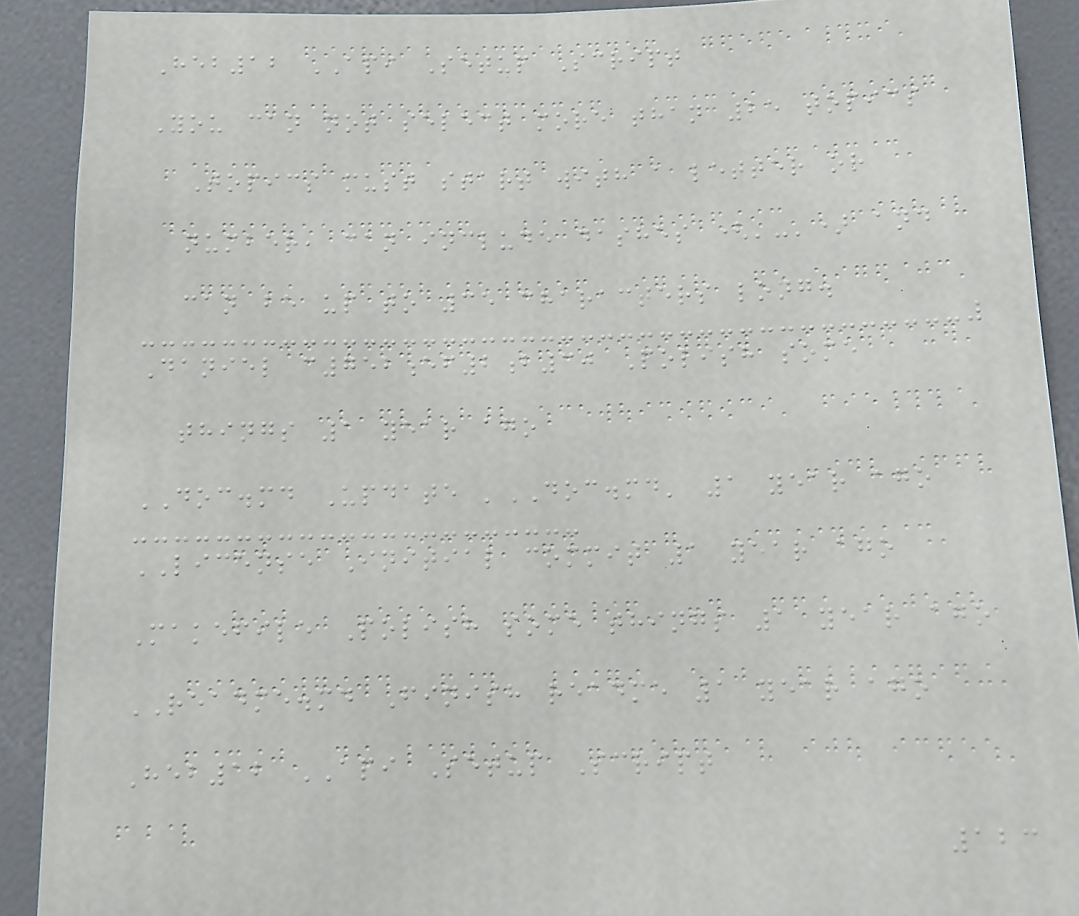Heb12 API Setup Script
You can not select more than 25 topics
Topics must start with a letter or
number, can include dashes ('-') and
can be up to 35 characters long.
Daniel c752ef2b30 Polish some
things 1 year ago
DOC.md Update 'DOC.md' 1 year ago
LICENSE Initial commit 1 year ago
Makefile Polish some things 1 year ago
README.md Finish readme 1 year ago
Heb12 API Setup Script
123
